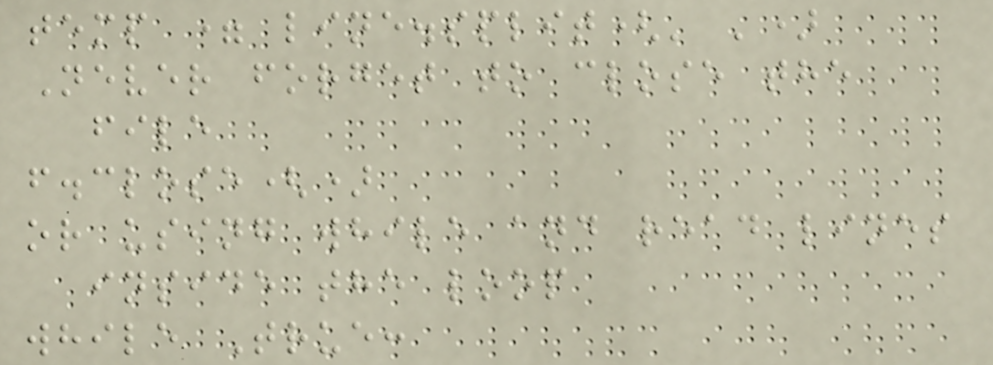temp = line.split(' ')
Never forget to close the
file
f.close()
or using while and read lines
inside the loop
while True:
